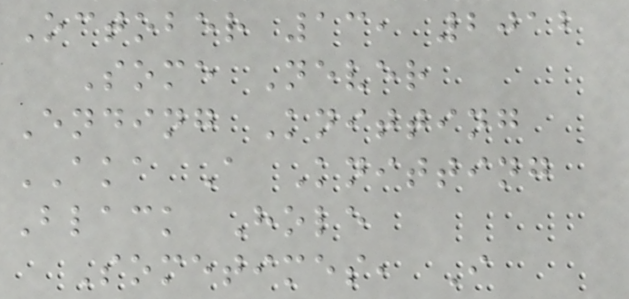October 13, 2012
Some Never
Ending Knitting
AKA A Knitting
Black Hole
Sometimes, I
